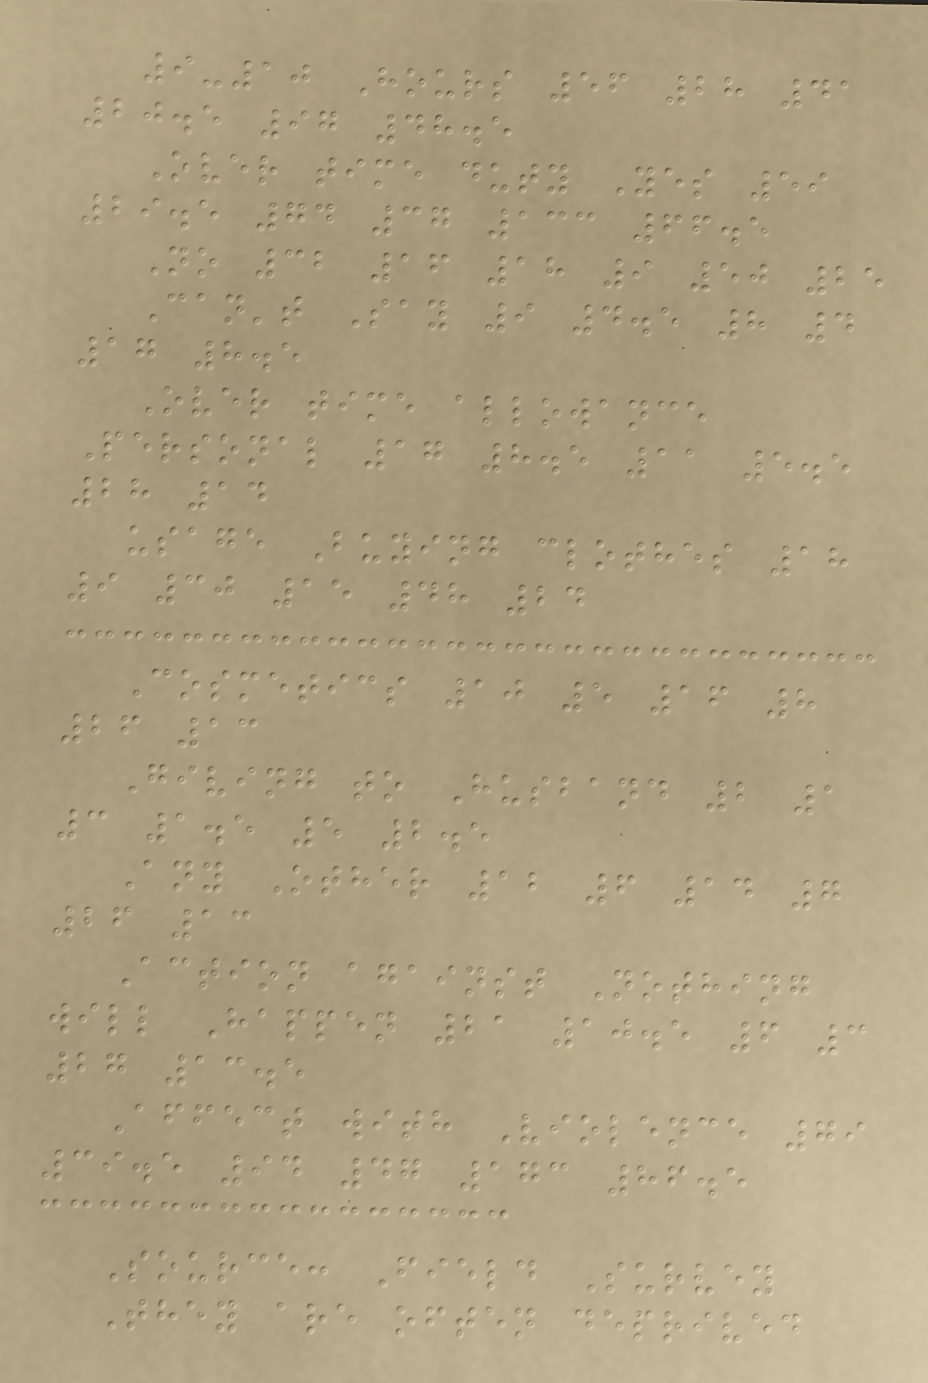9-10 Hours 56 28 41
20.5 97 48.5
Over time duty Yes 59
29.5 74 37 133 66.5
No 32 16 18 9 50 25
Can't Say 9 4.5 8 4
17 8.5
Over time allowance
Personal 17 8.5 11 5.5
28 14
usage Buying clothes 18
9 30 15 48 24
Cosmetics 10 5 16 8
26 13
Giving to Husband 2 1
3 1.5 5 2.5
Any Other 12 6 14 7
26 13
Action against Nothing
will Happen 21 10.5 6 3
27 13.5
Affect with Violence 79
39.5 94 47 173 86.5
Source: Field Survey
They are often deprived
